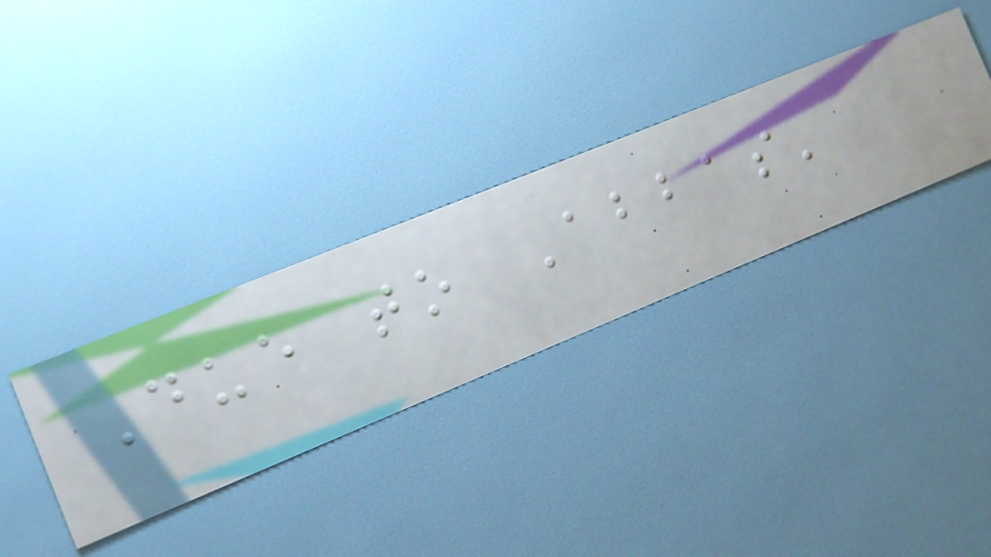Due to Abbas'
